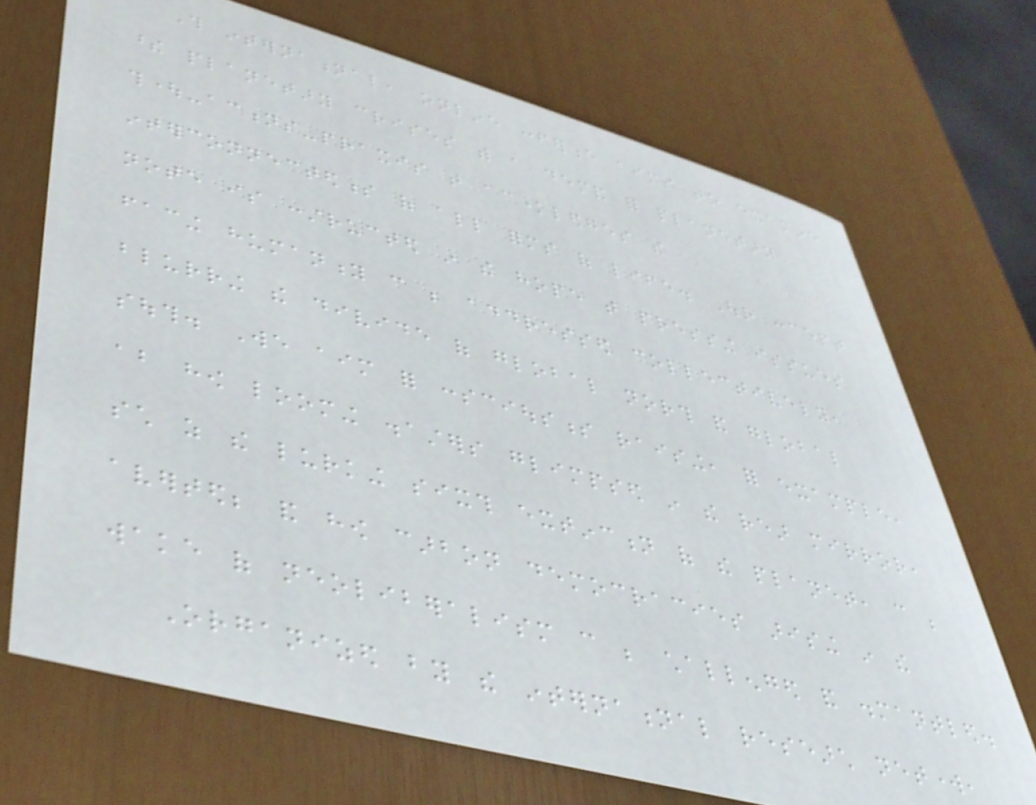This international, online conference aims to examine
these planetary crises with a demand for planetary
thought-actions-praxis that acknowledges the
interconnectedness of all forms of life. Our concept
note is constructed in the hope that pressing issues
facing humanity can be addressed collectively,
blurring the divide of global north and global
south. We aim for consciousness raising, for example,
about how looming disasters glimpsed in the rear mirror,
such as the lurking sixth extinction of the planet, can be
averted; and how carbon democracies arising in the
wake of neoliberalism can be challenged and dismantled.
Organized by the international research network,
